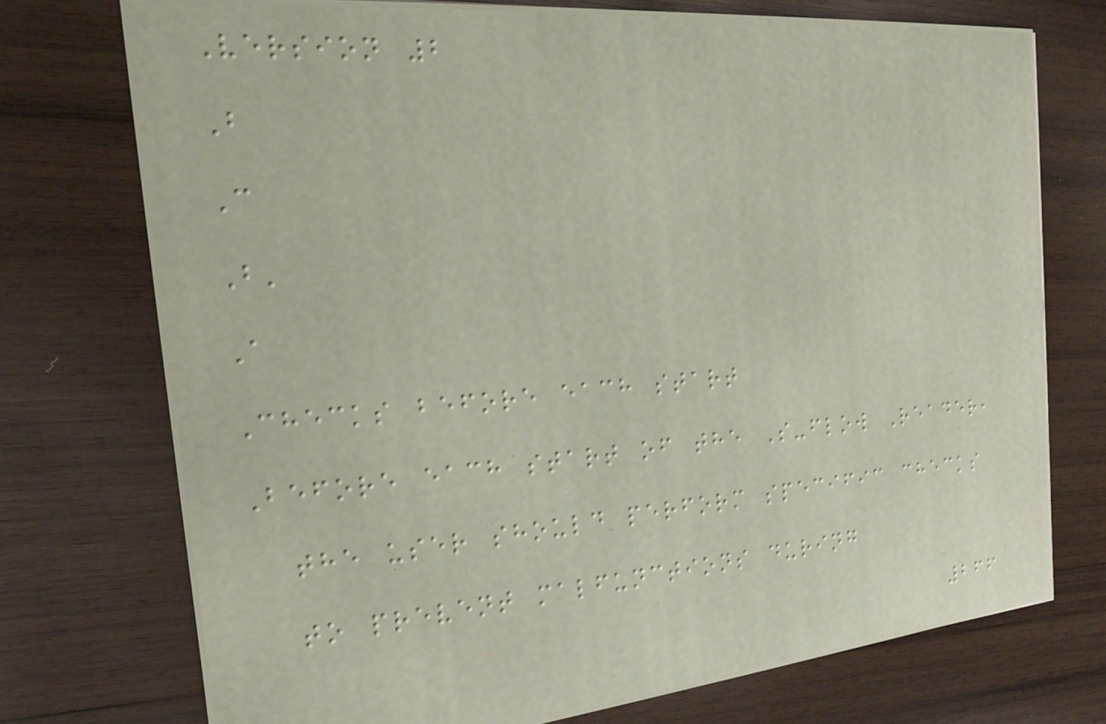Version 2
B
C
B'
A
Checks before each start
Before each start of the S-flow Reader,
the user should perform specific checks
to prevent malfunctions during
266
